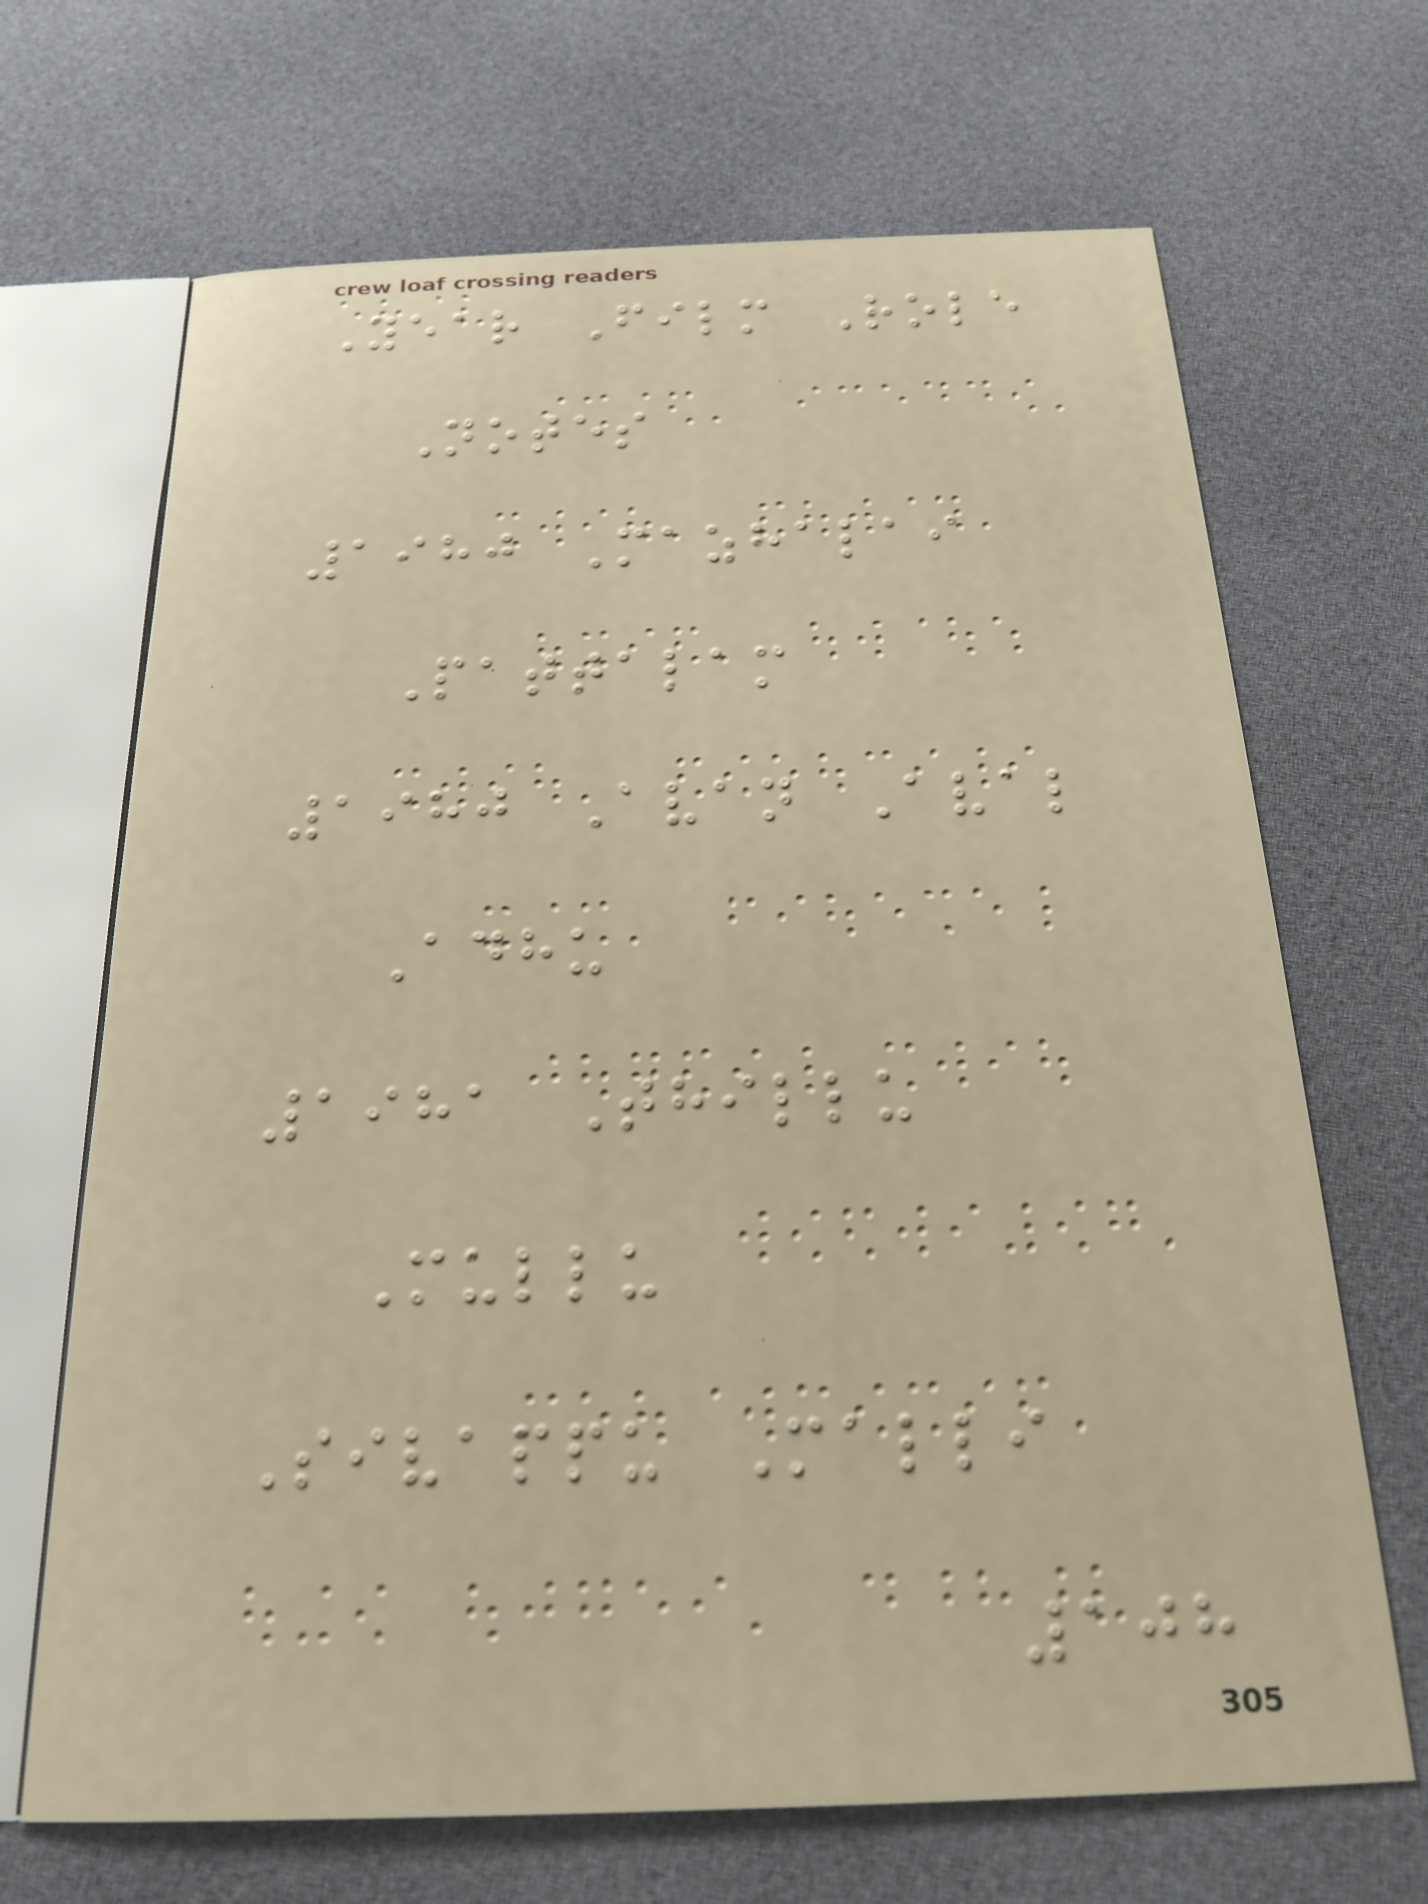Year Film Role
Notes
1980 Mazhalai
Pattalam
1980 Avan Aval
Adhu
1981 Thillu
Mullu
Sivappu Malli
108
